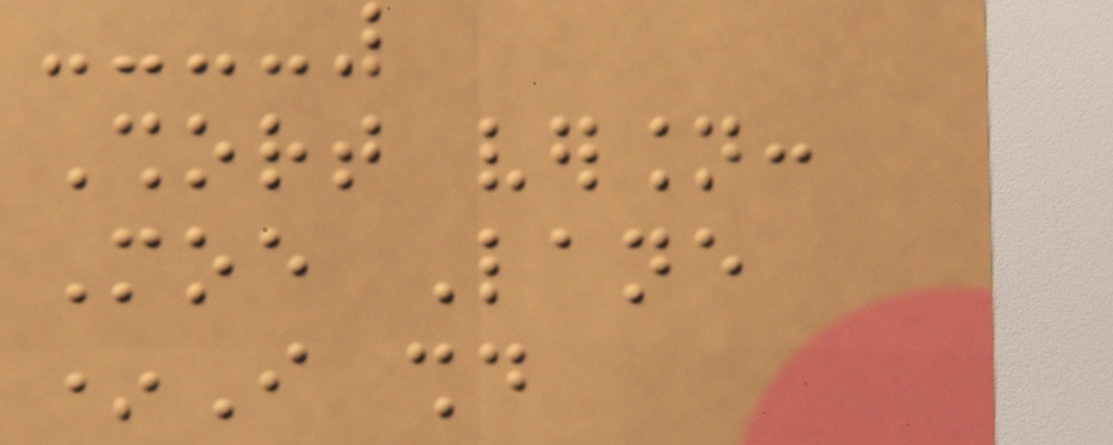Short version:
Moe Lane
*I should
